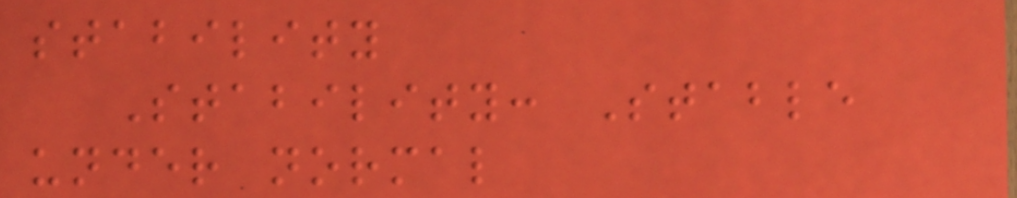stability
Stability: Stable
under normal
